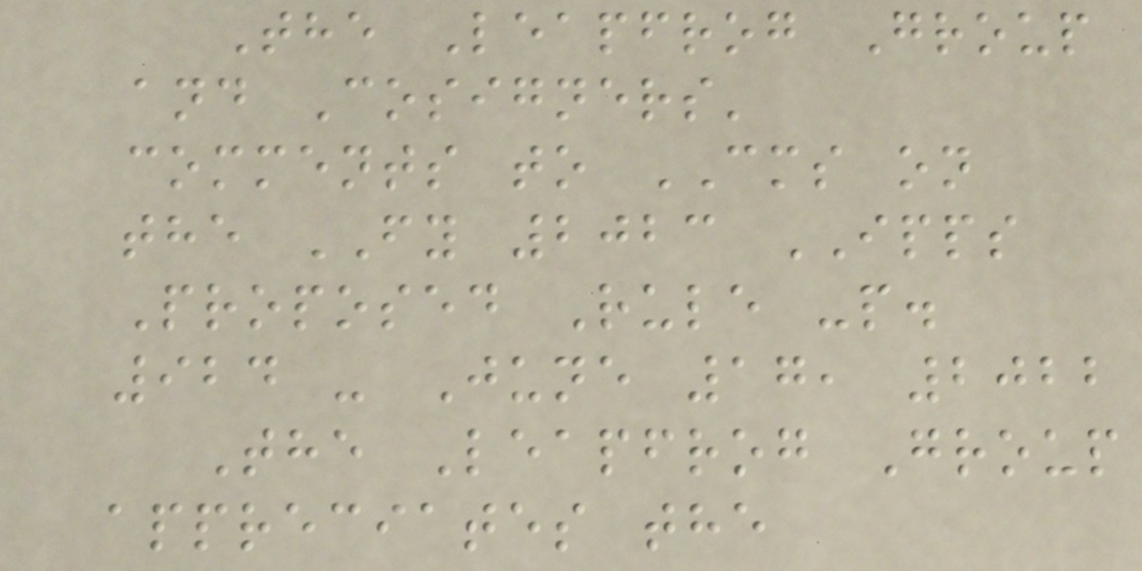The Leapfrog Group
and Cosigners'
comments to CMS on
the FY 2023 IPPS
Proposed Rule -p.
924 - June 17, 2022
The Leapfrog Group
appreciates the
